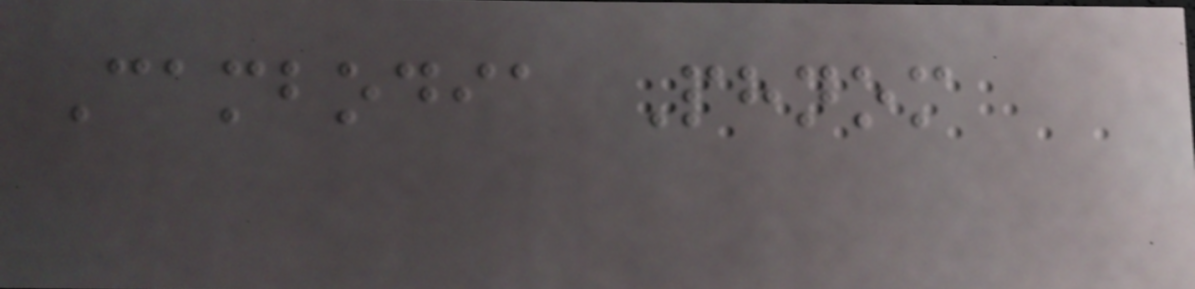Cambodia Phnom
